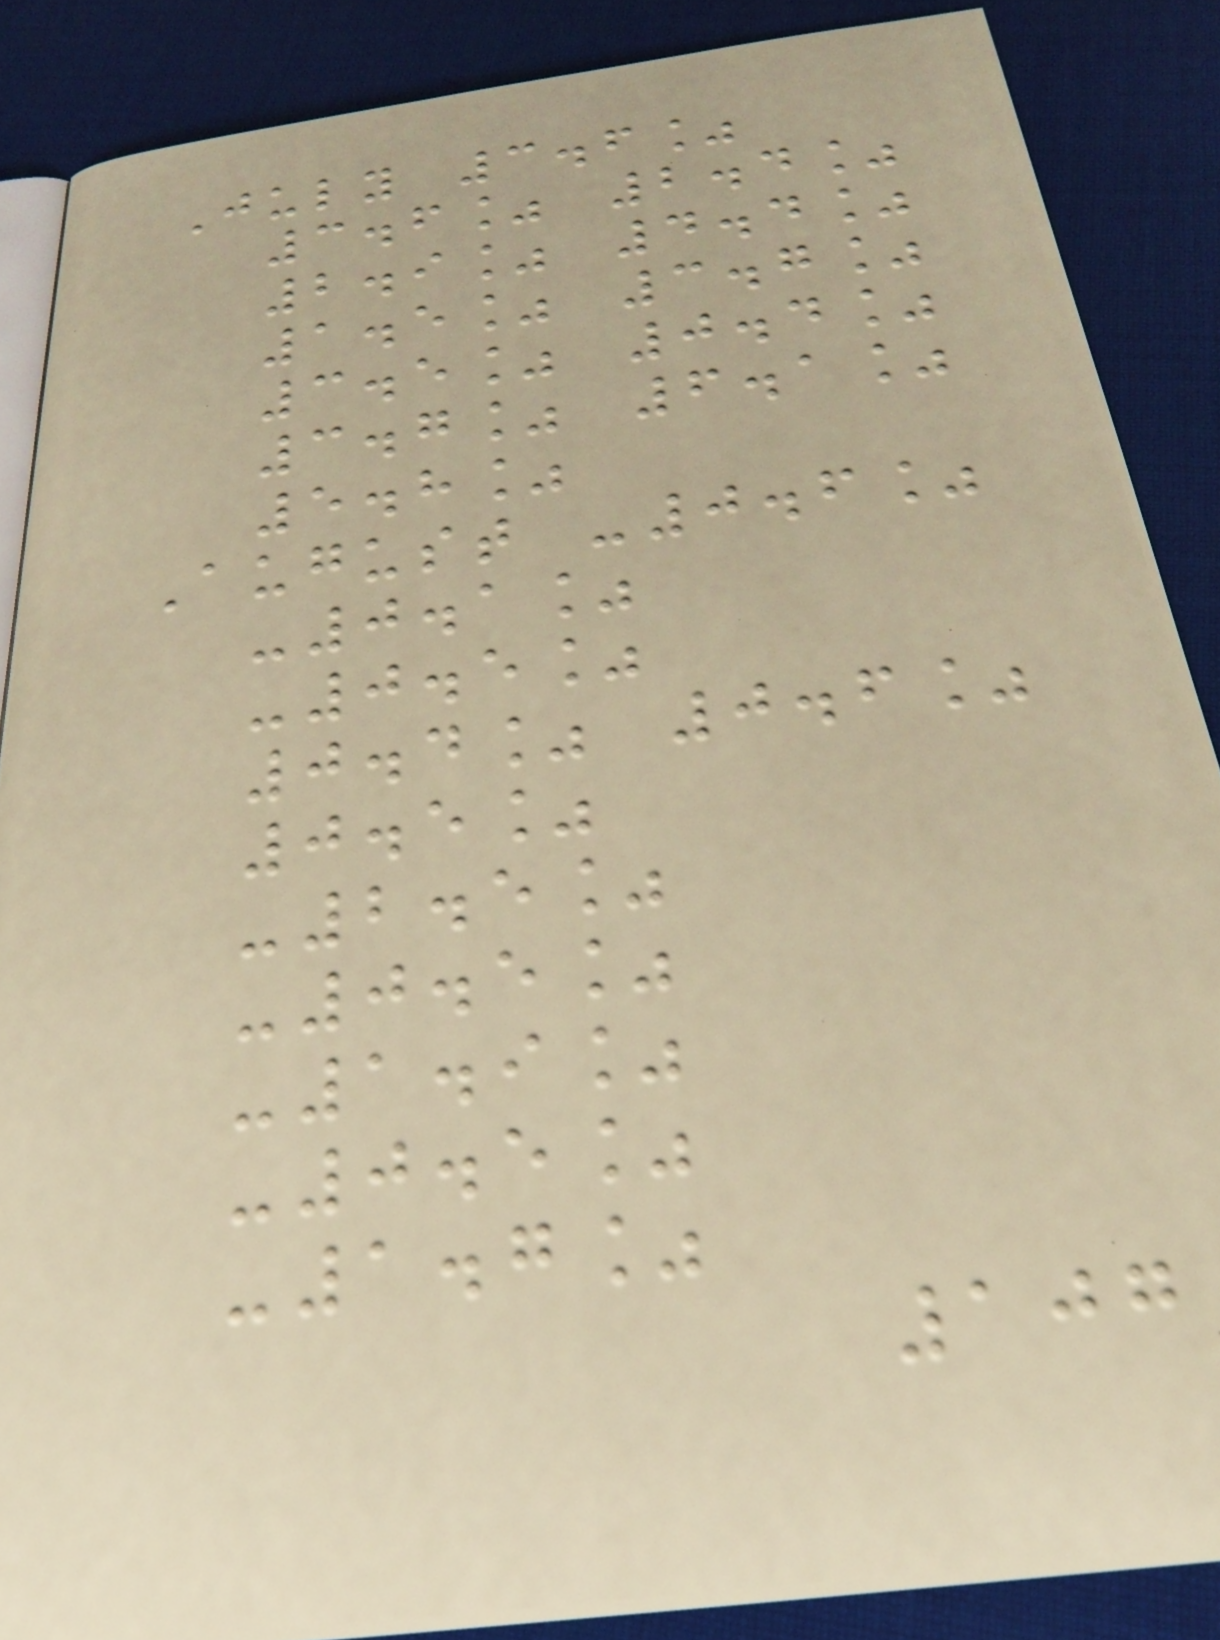July 3.6%
3.6% 2.4%
2.9% 4.4%
1.5% 3.7%
3.5% 0.4%
3.7% 6.1%
5.8%
August -0.6%
-0.1%
-0.5%
0.4% 0.6%
0.5%
-2.5%
-0.5%
-1.9%
-0.5%
-1.7%
107
